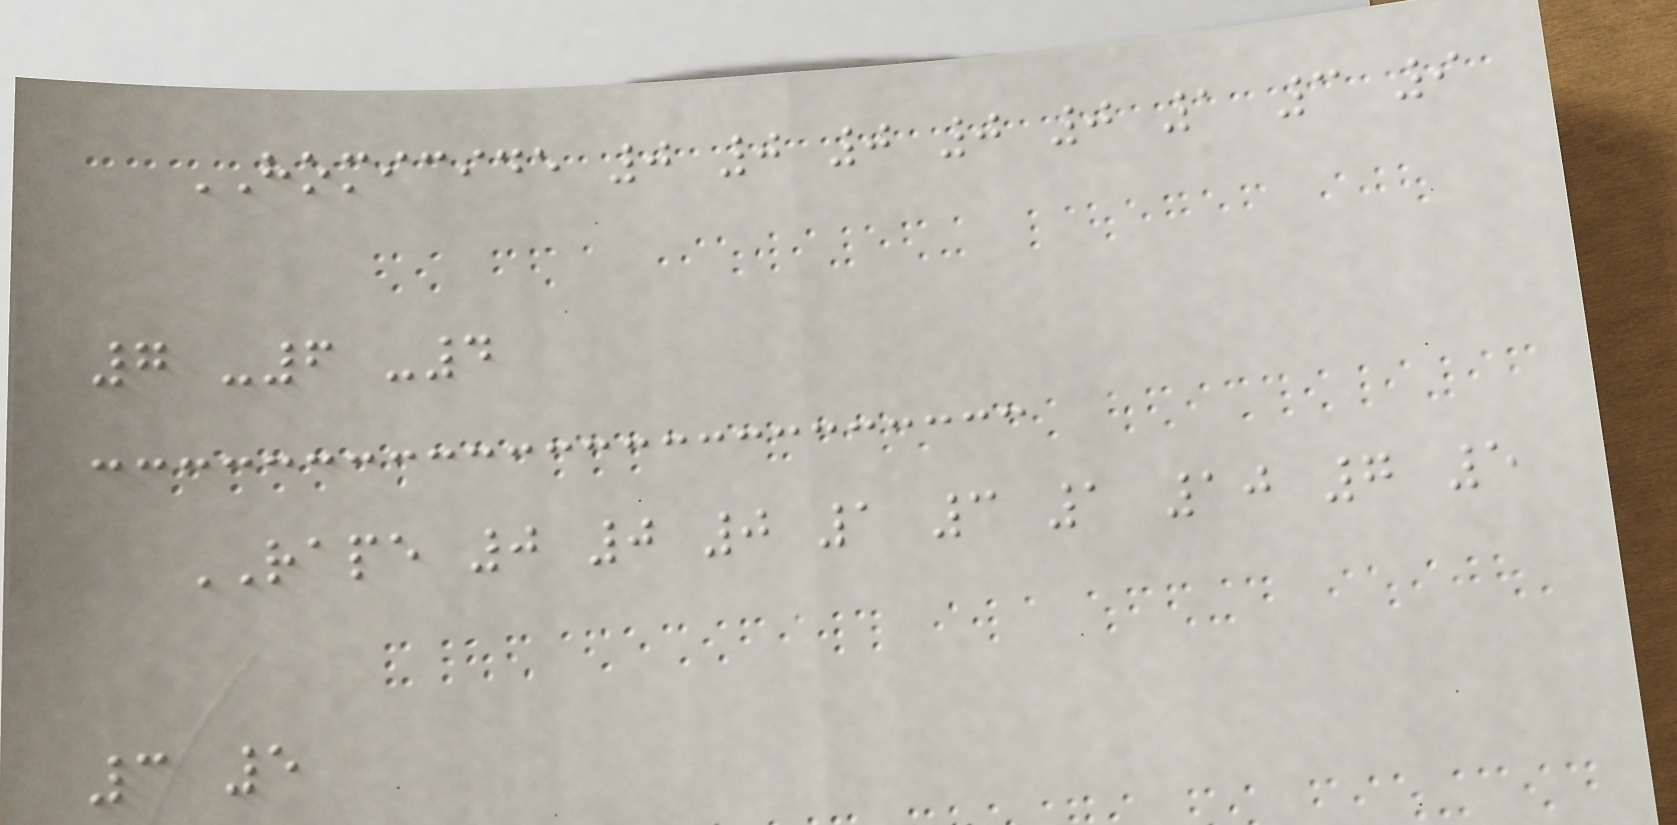HOMICIDE 0 0 0 0 0 1 3 9
7 -6 -4
RAPE 0 0 0 1 3 1 10 7 5
3 5
